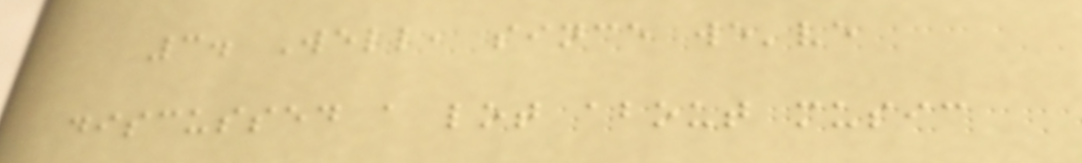3. Well, since we've
discussed a lot about music
